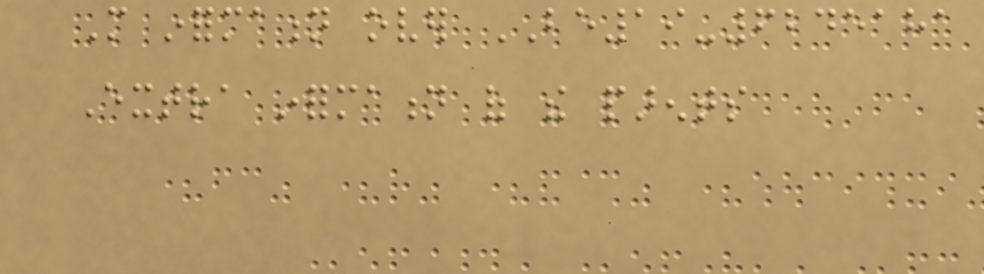More information over BE19-6245181
Extra information of the parents
